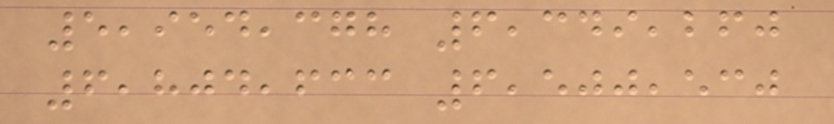5,954,378 6,349,260
6,804,633 6,500,530
